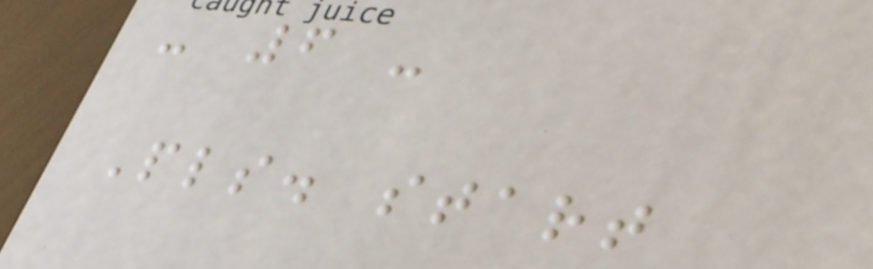- 6 -
Pls. start
